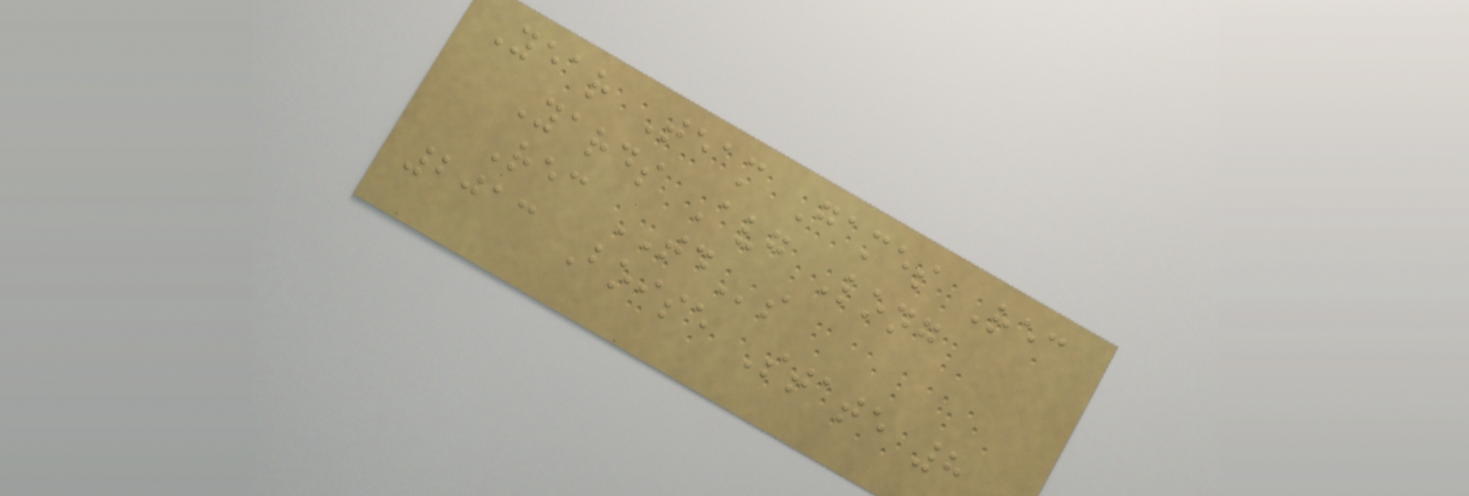Year Team Games Rec
Yards Avg Long
Rec TDs
2013 Boise State 8
